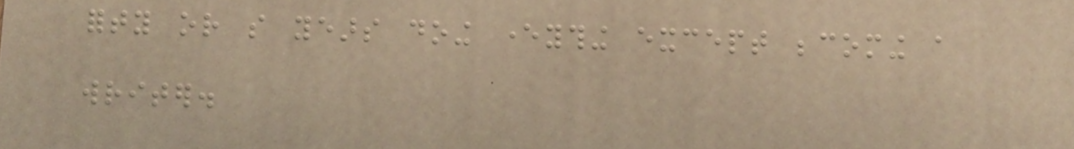forty or so years doing everything except becoming a
writer.
